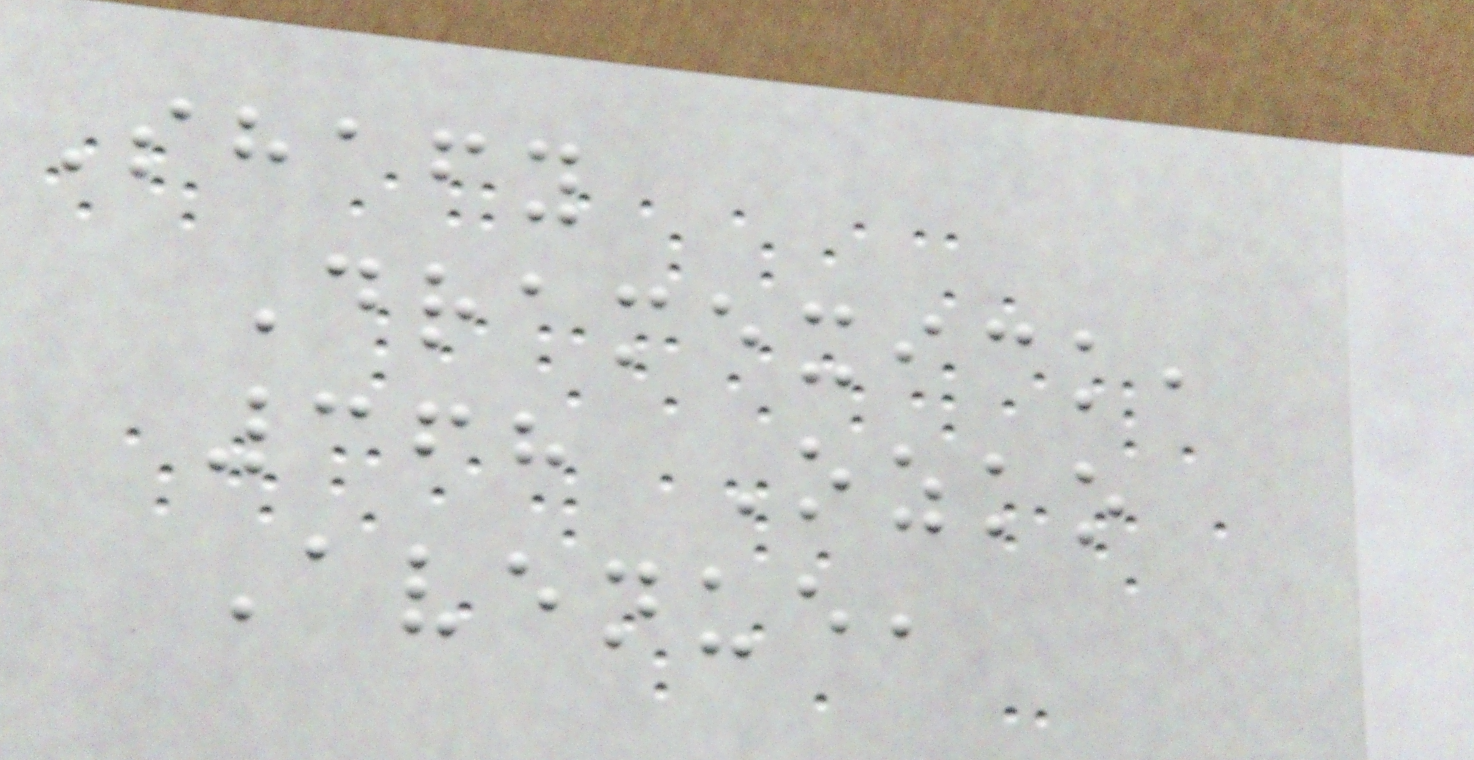Shafy
Dramexick,
368 Ozko
Avenue,
